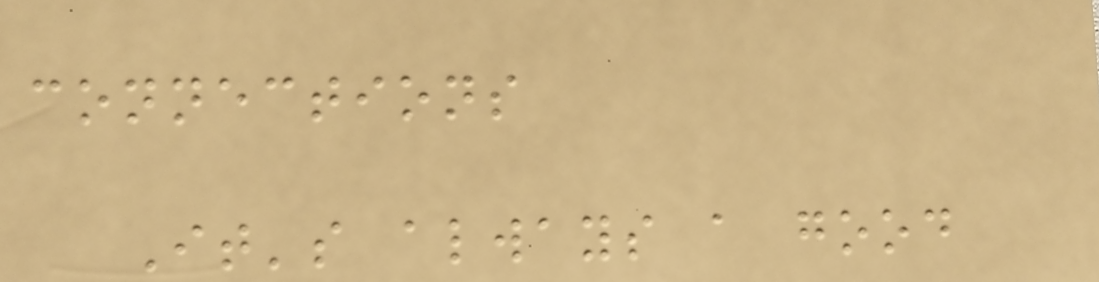connections
It's always a good
